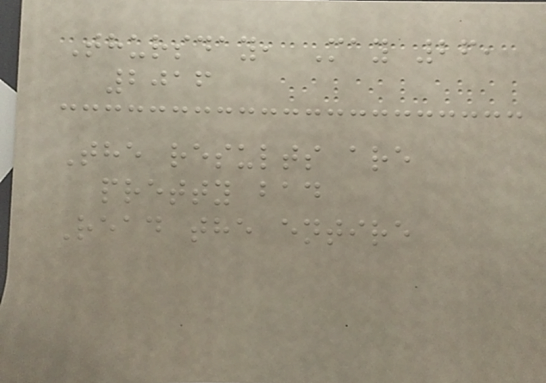Thursday, May 26,
2016
The results are
pretty bad
Read the entire
